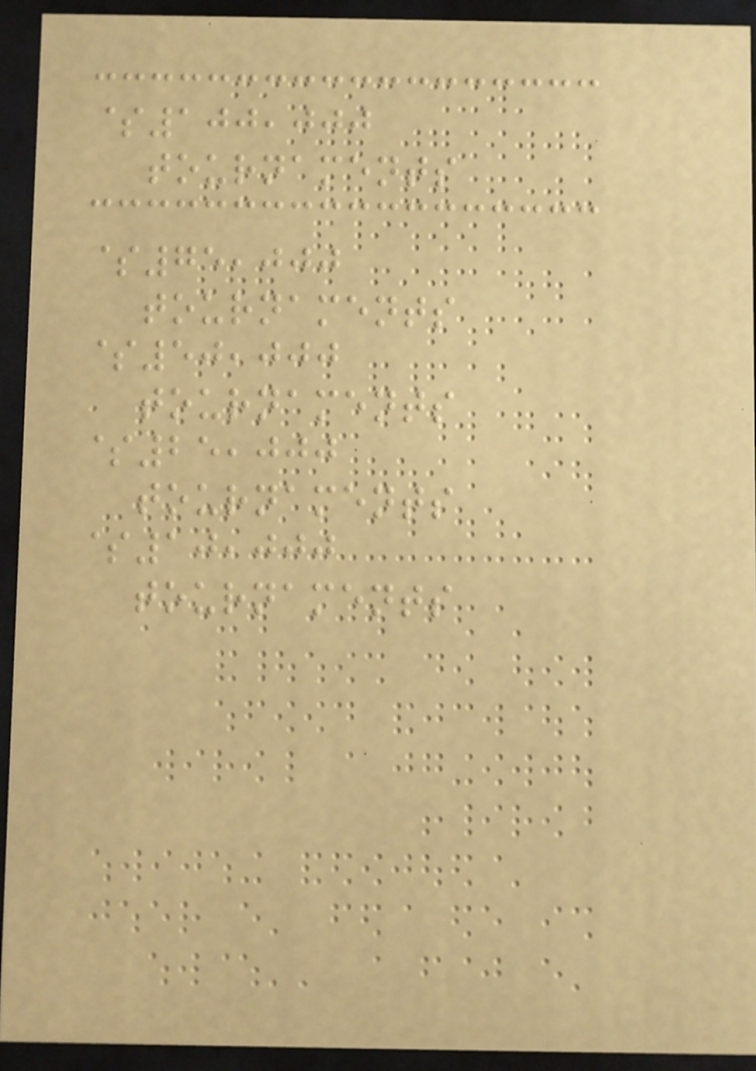$100,000
tournaments
$75,000
tournaments
$50,000
tournaments
$25,000
tournaments
$10,000
tournaments
